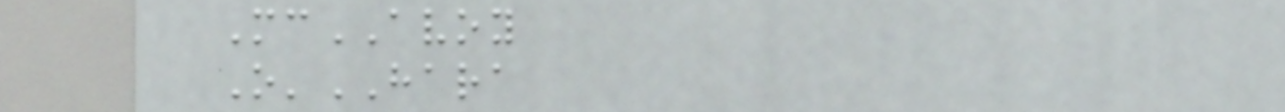McAVOY
O'HARA
